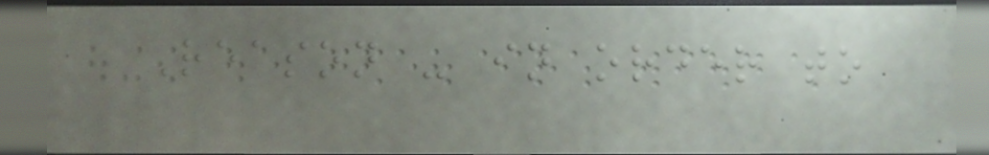Reason - in order to
